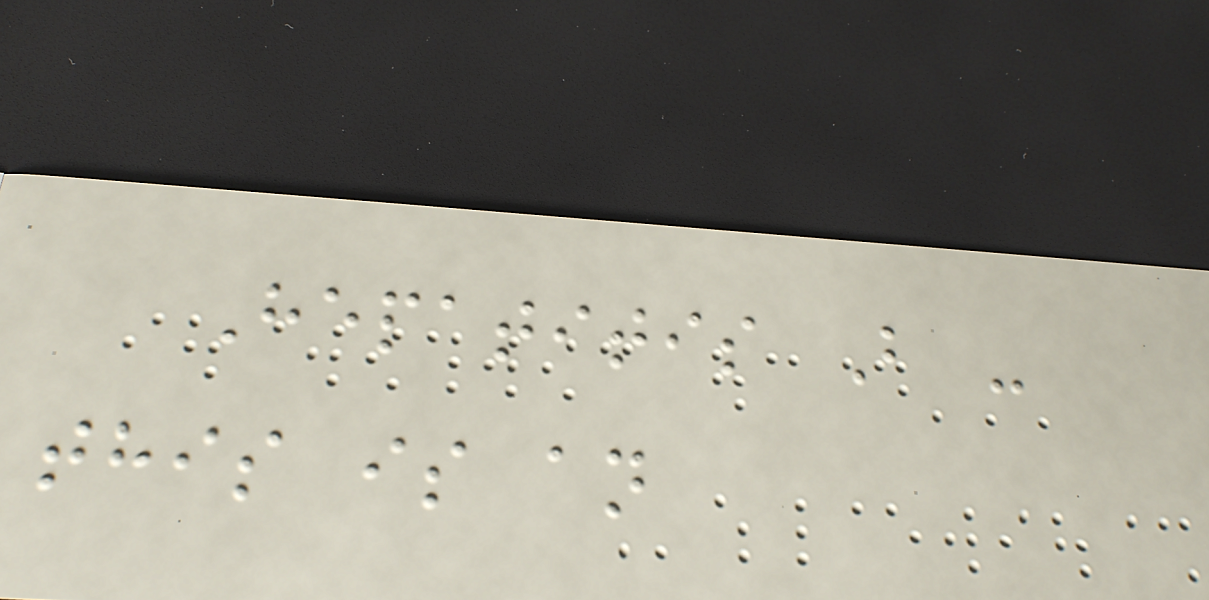Hepatitis B -
this is an
